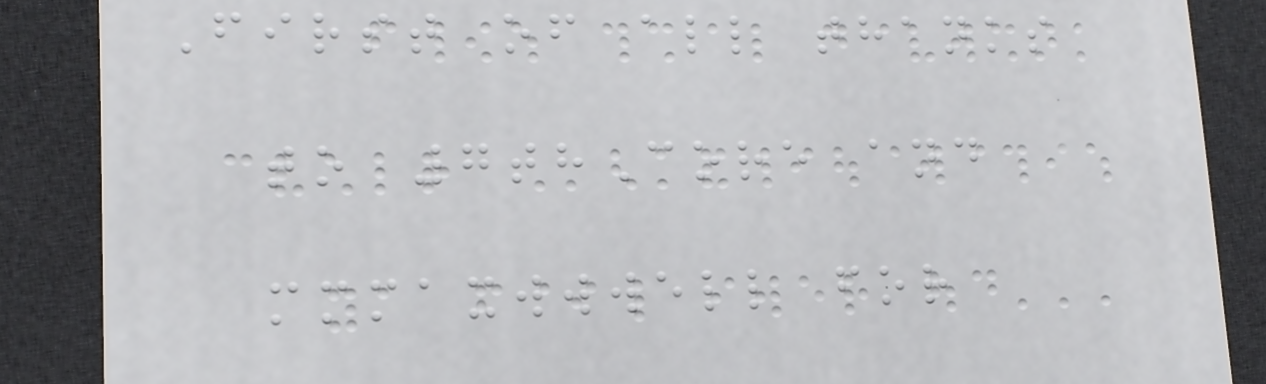First of all thanks
to 7thCore and
mmmaxwwwell for
